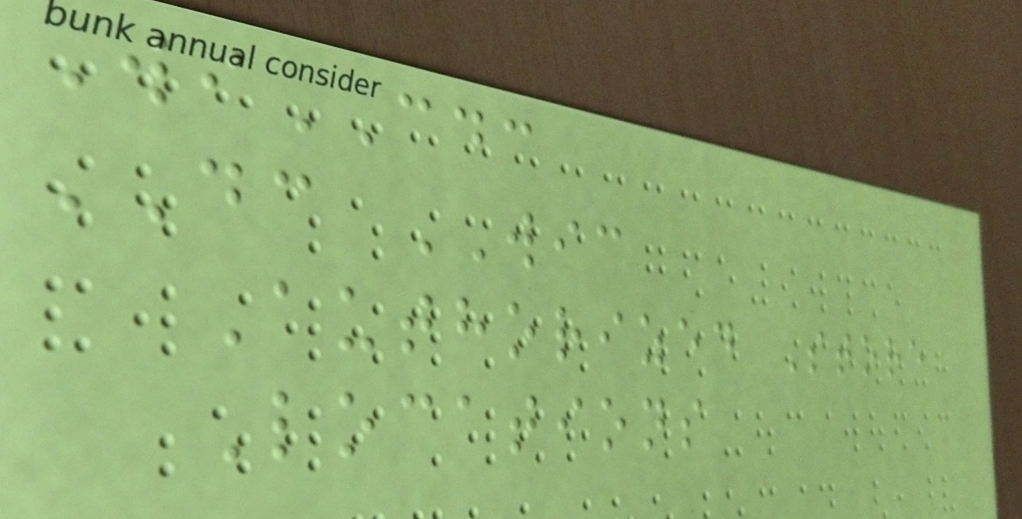WiCDC
DC WIC
Authorized Store
Locations
